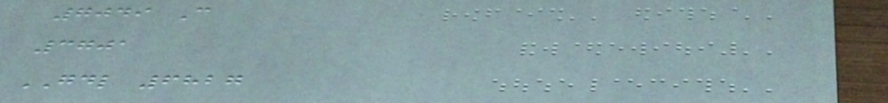7049 C
3701
GDL 6827
